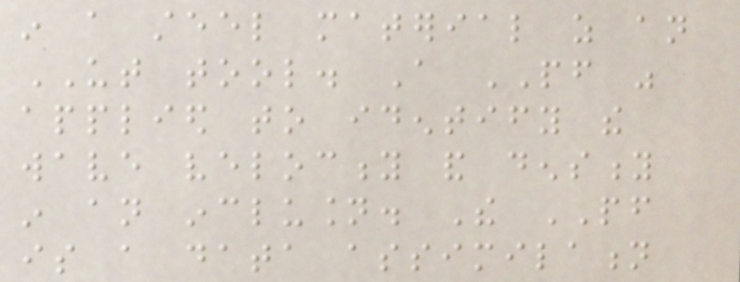in a steel material as an
UT tool. A PF was
applied to identify the
wave velocity and density
in an inclusion. The PF
is a data assimilation
